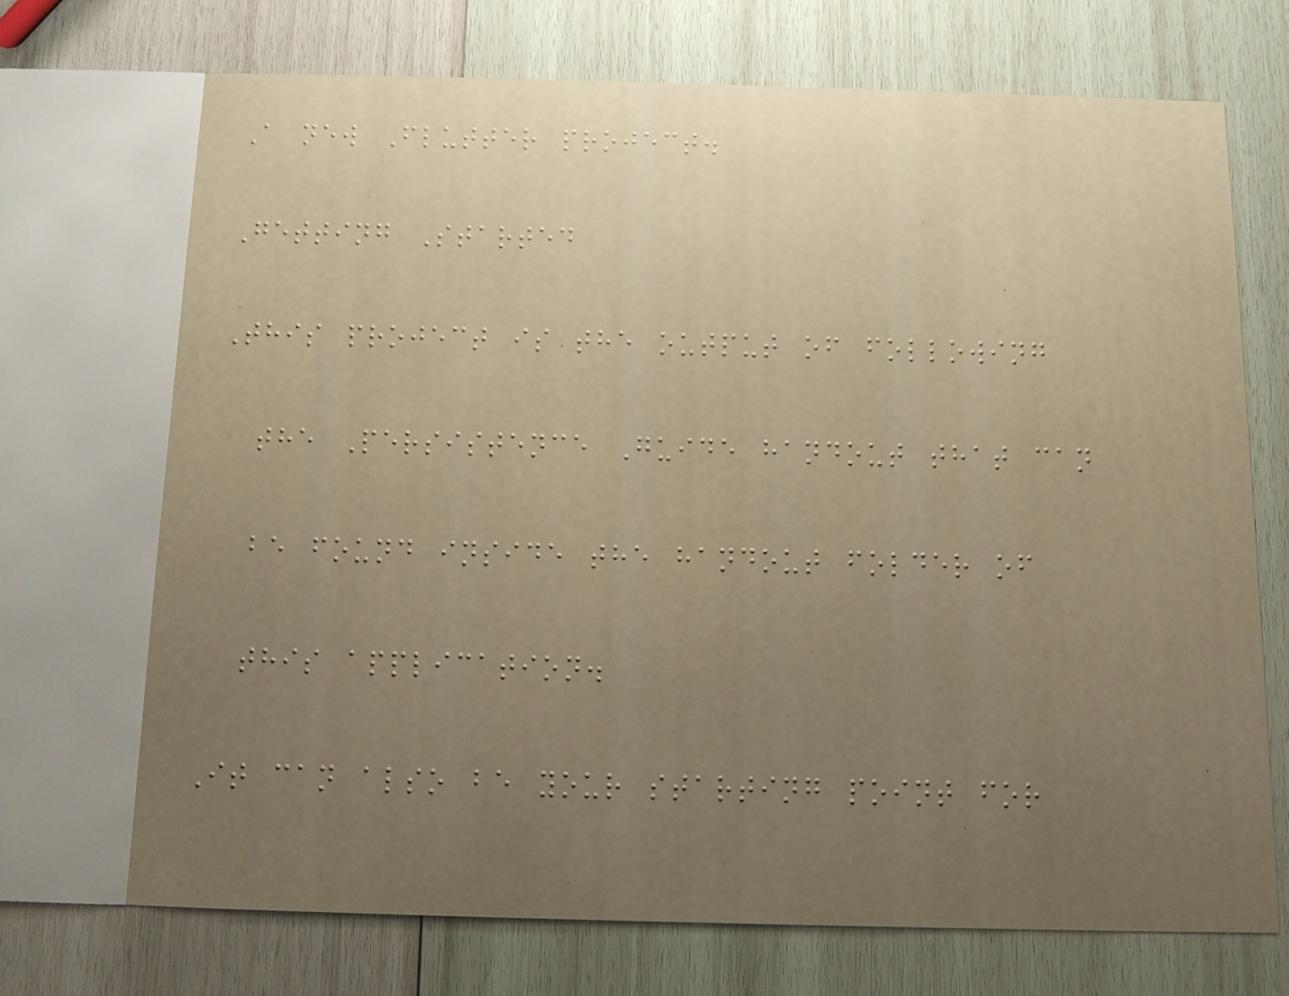A new Flutter project.
Getting Started
This project is the output of following
the Persistence Guide handout that can
be found inside the handout folder of
this application.
It can also be your starting point for
